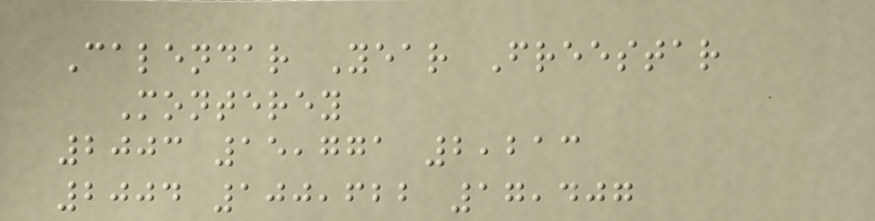Calendar Year Freestar
Monterey
2003 15,771 2,213
2004 100,622 17,407
